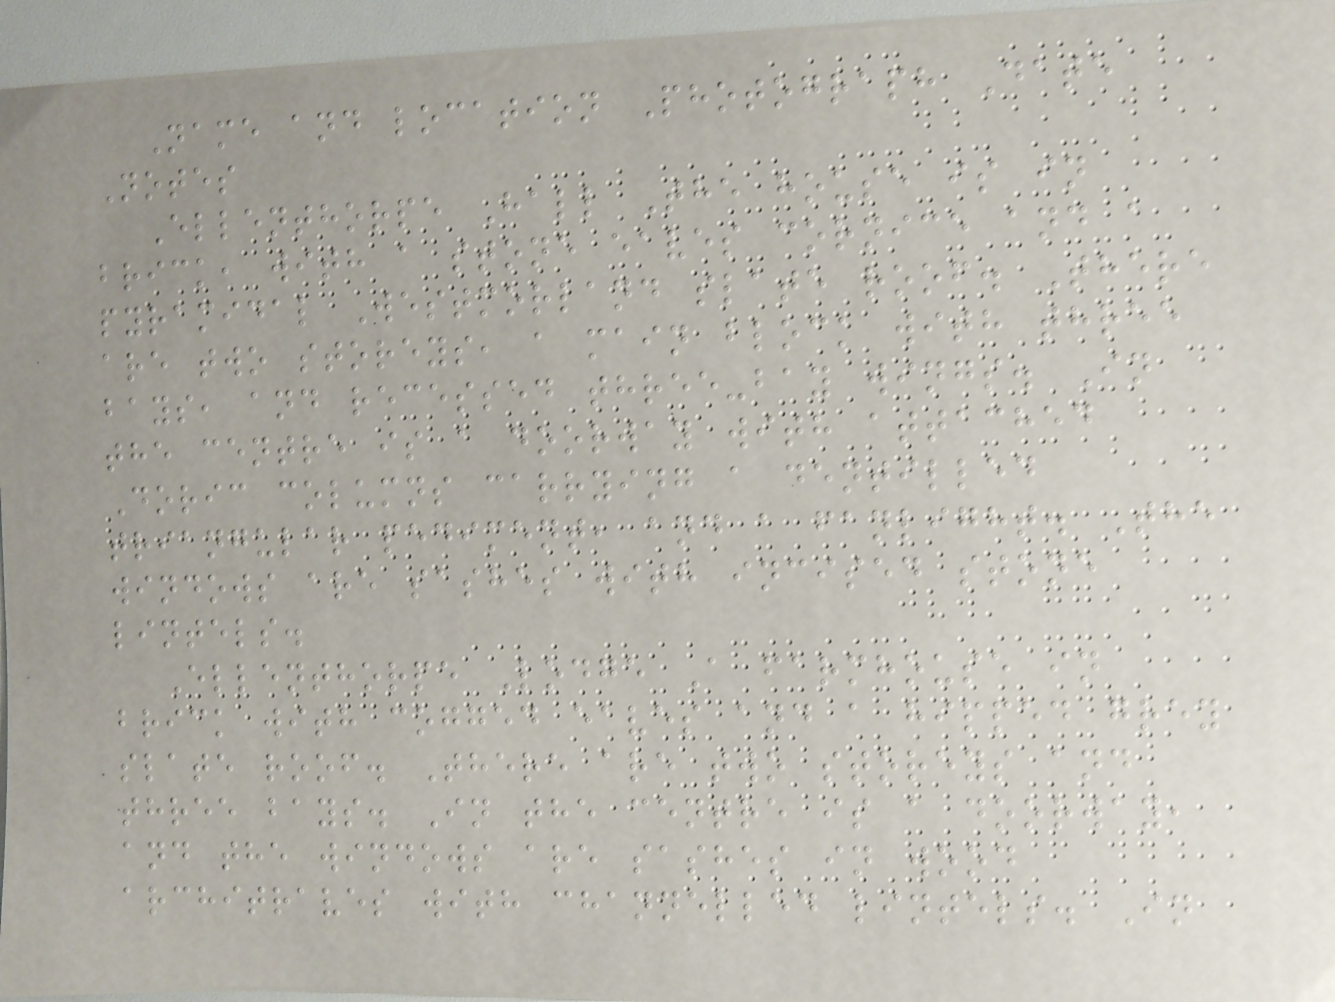Name and location Photograph Date
Notes
Ellenthorpe Hall The house is in
brick, with a stone eaves cornice and a
pyramidal Westmorland slate roof. There
are two storeys, a main block with three
bays, and recessed three-bay wings. In
the centre is a doorway with attached
Doric columns carrying a dentilled
triangular pediment, and a fanlight. The
windows are sashes with incised stone
lintels.
Ellenthorpe Lodge A farmhouse in
brick with cogged eaves and a hipped grey
slate roof. There are two storeys and
three bays. In the centre is a doorway,
and the windows are sashes in wood
architraves with channelled lintels. In
